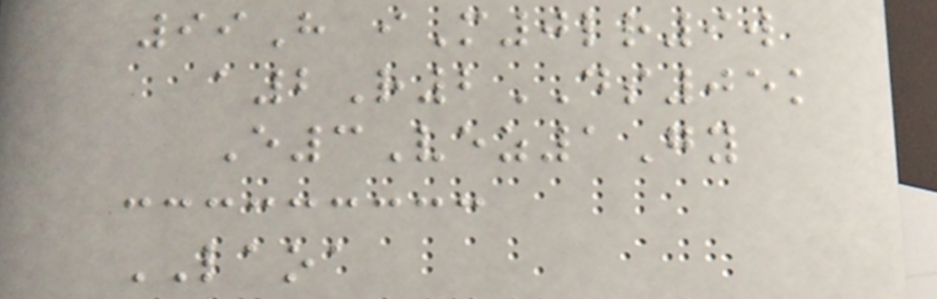99H iM0lr9w
a2R2DS05k
E3Vez1Gy
LAOA
